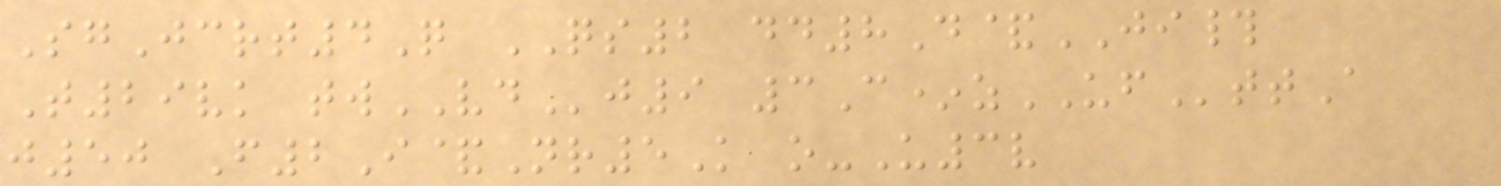SgJcrt4Q QS2 dd8D&JI#
T29vk twVDj9 3C*zUFttA
j50 F2I&Nr5K o-U3v
